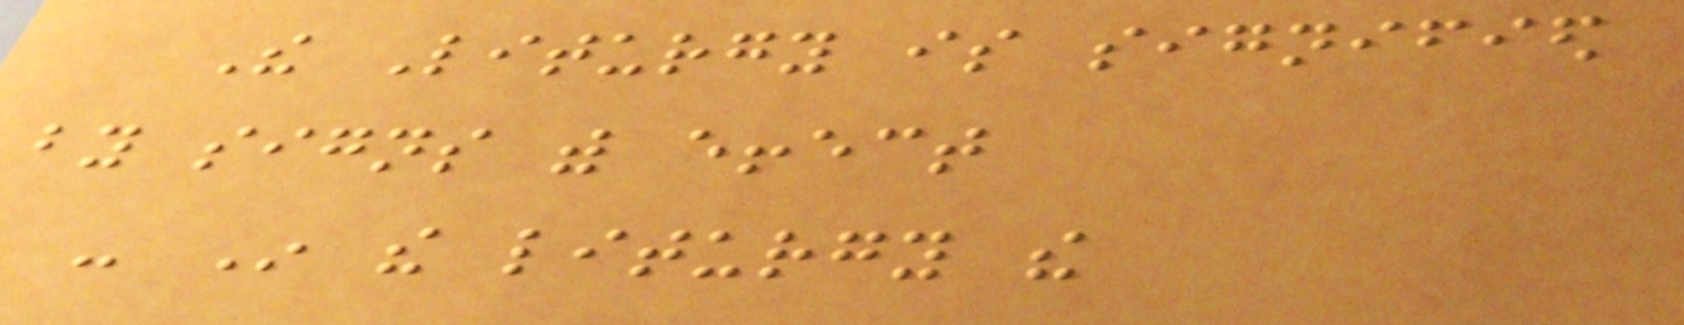The Liturgy is signified
by signs with effect
- In the liturgy the
